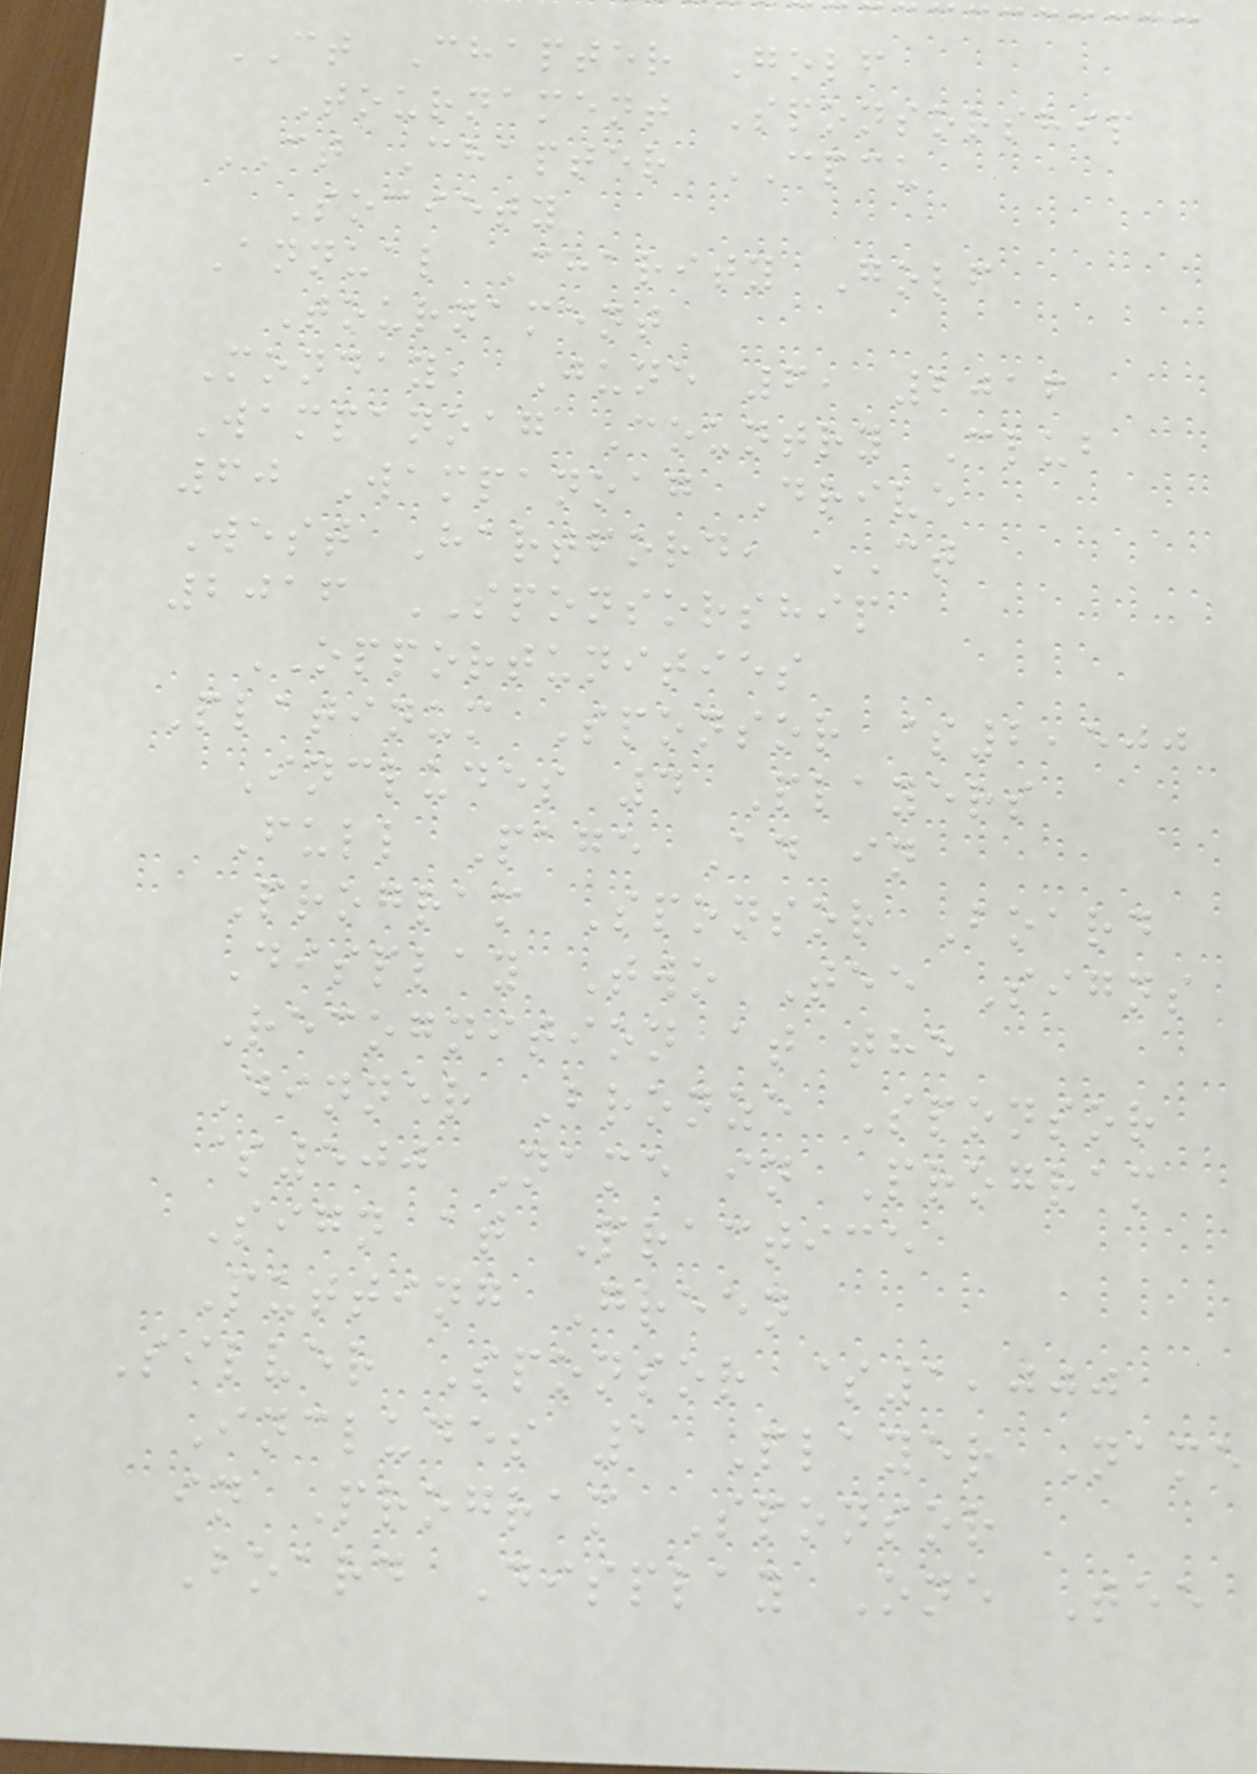CT Chapter Golf
Tournament Sponsorship
CT Chapter CPCU
Society
Annual Charity Golf
Tournament
Monday, June 6, 2016
Wampanoag Country Club
60 Wampanoag Drive
West Hartford, CT
2016 SPONSORSHIP
OPPORTUNITIES
Platinum Sponsor $2,500
Includes 4 Players
Full Page Ad in
Program Sponsor Board
Display Two Tee Signs
Recognition at the
Dinner Bronze Sponsor
$500 Name in Program
Sign at Practice
Putting Green
Silver Sponsor $1,000
Includes 1 Player Name
in Program Sponsor
Board Display One Tee
